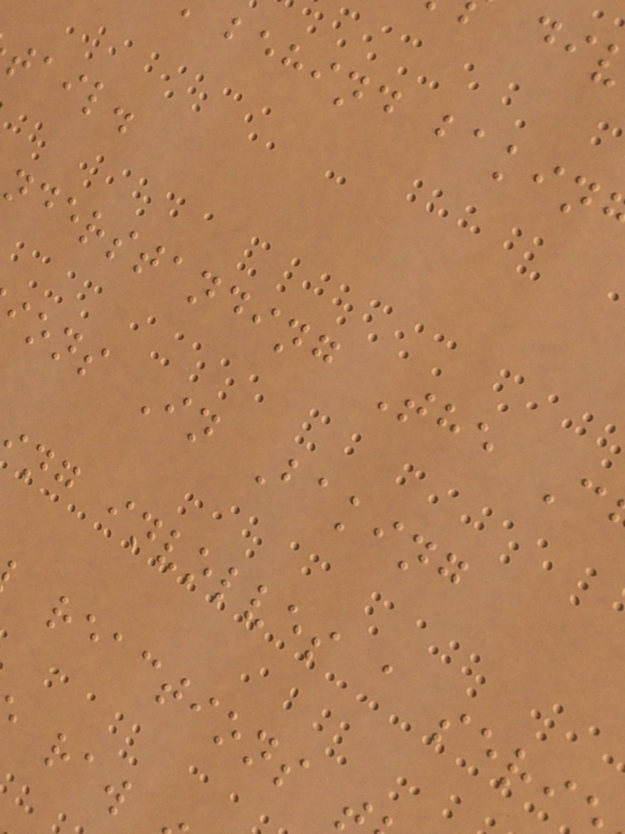behind bakin
tail.
nderstanding The C
ons In Baking
ng involves a seri
reactions
